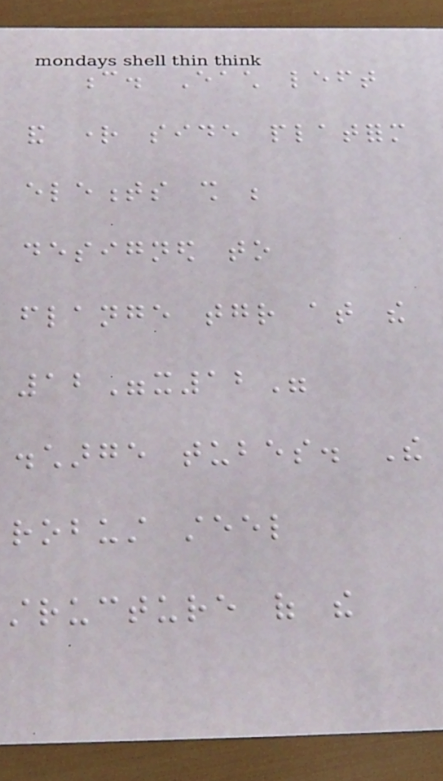c. Each left
and right side platform
elements shall be
designed to
flange together at the
12"x12"
discharge tubes. The
robust steel
structure of the
